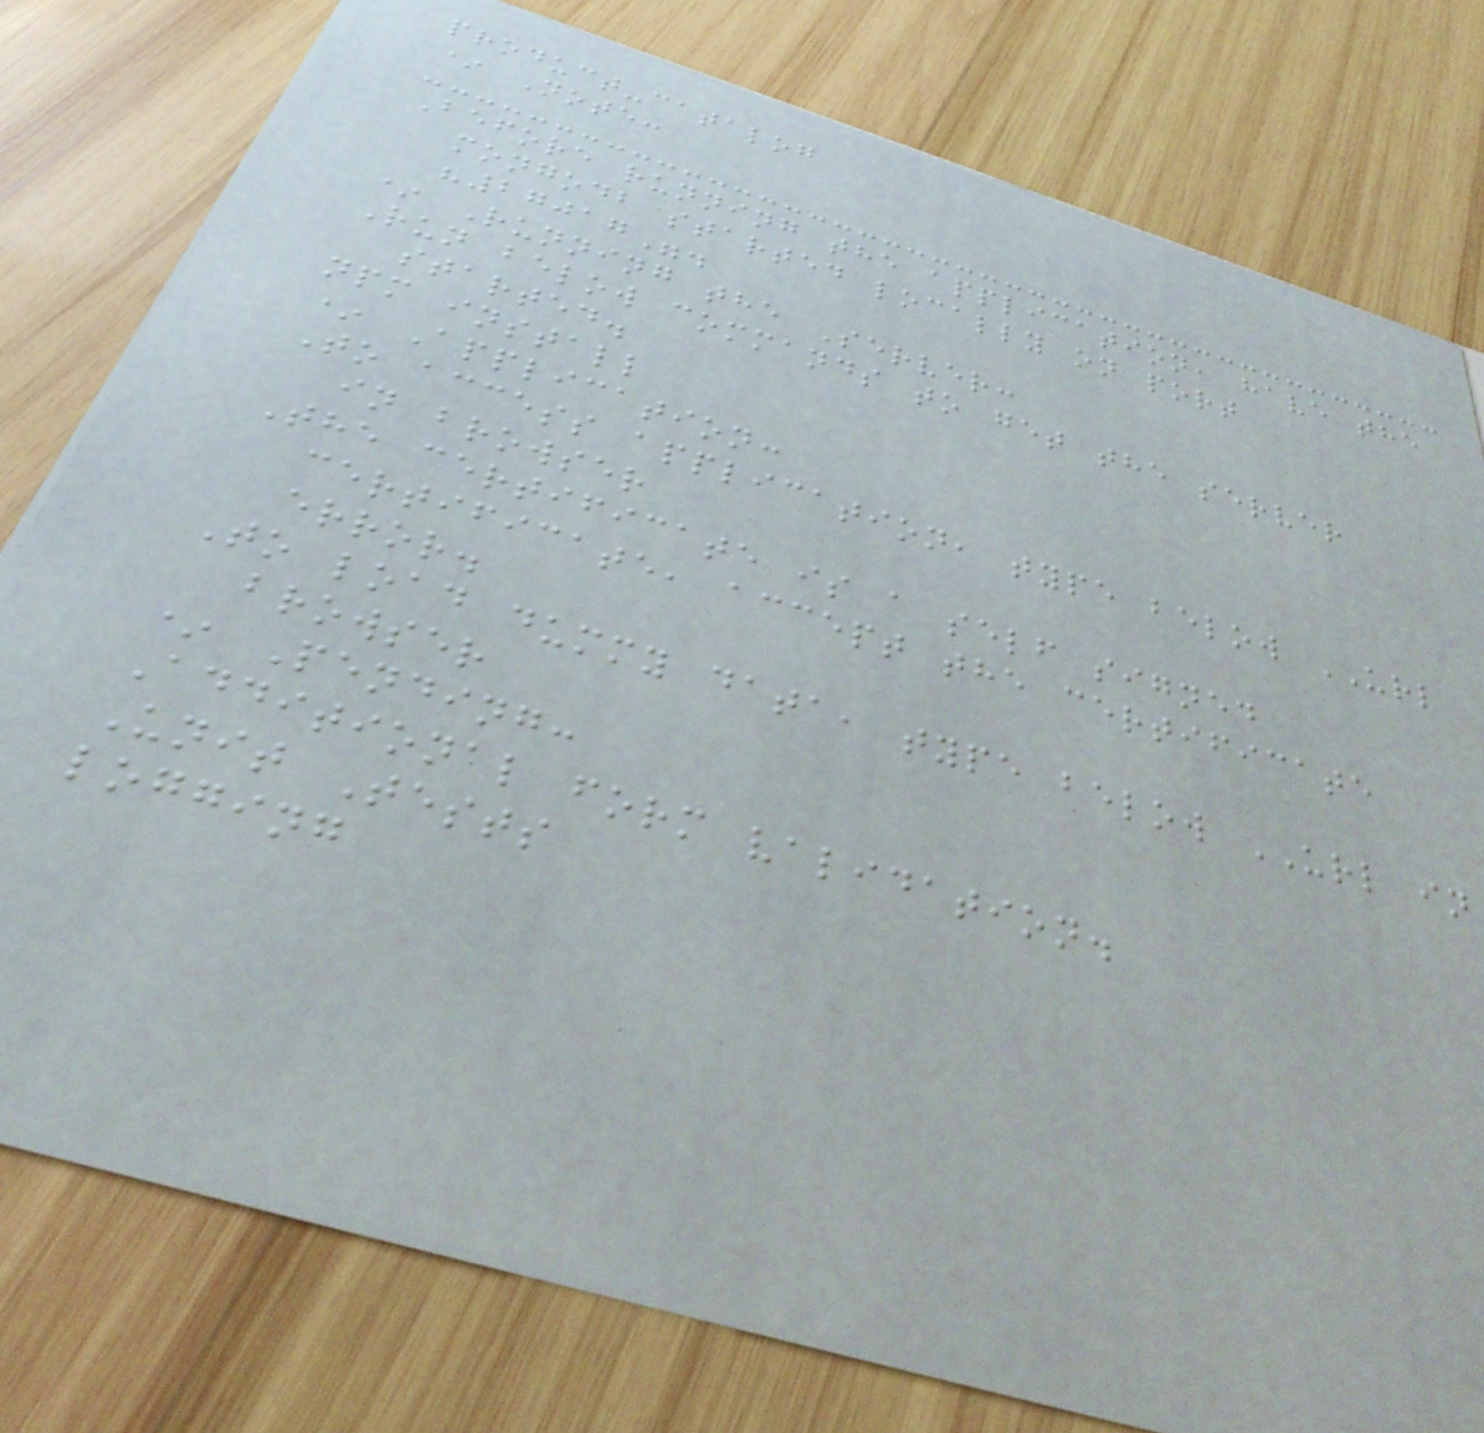product-catalog
* Note:
Before running the application, have the
mongodb started locally on port
"27017".
* Running the Server:
Run below commands to get the server
started.
npm install
* Application:
To access application, type below URL
in browser
The certificate is a self signed
certificate, accept the certificate
error.
To load dummy data, type below URL in
browser
* Pending:
Additional form validation.
Unit Tests
logging
